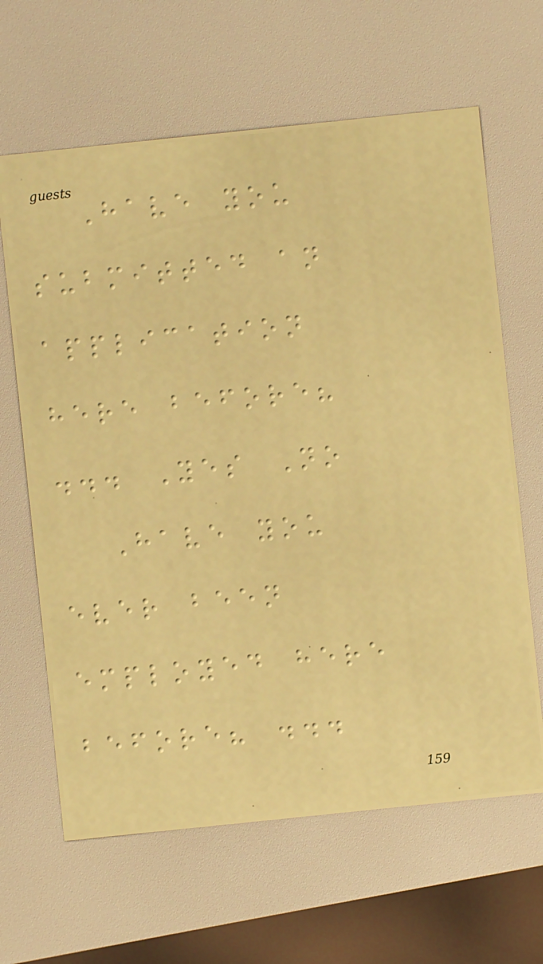Have you
submitted an
application
here before?
... Yes No
Have you
ever been
employed here
before? ...
